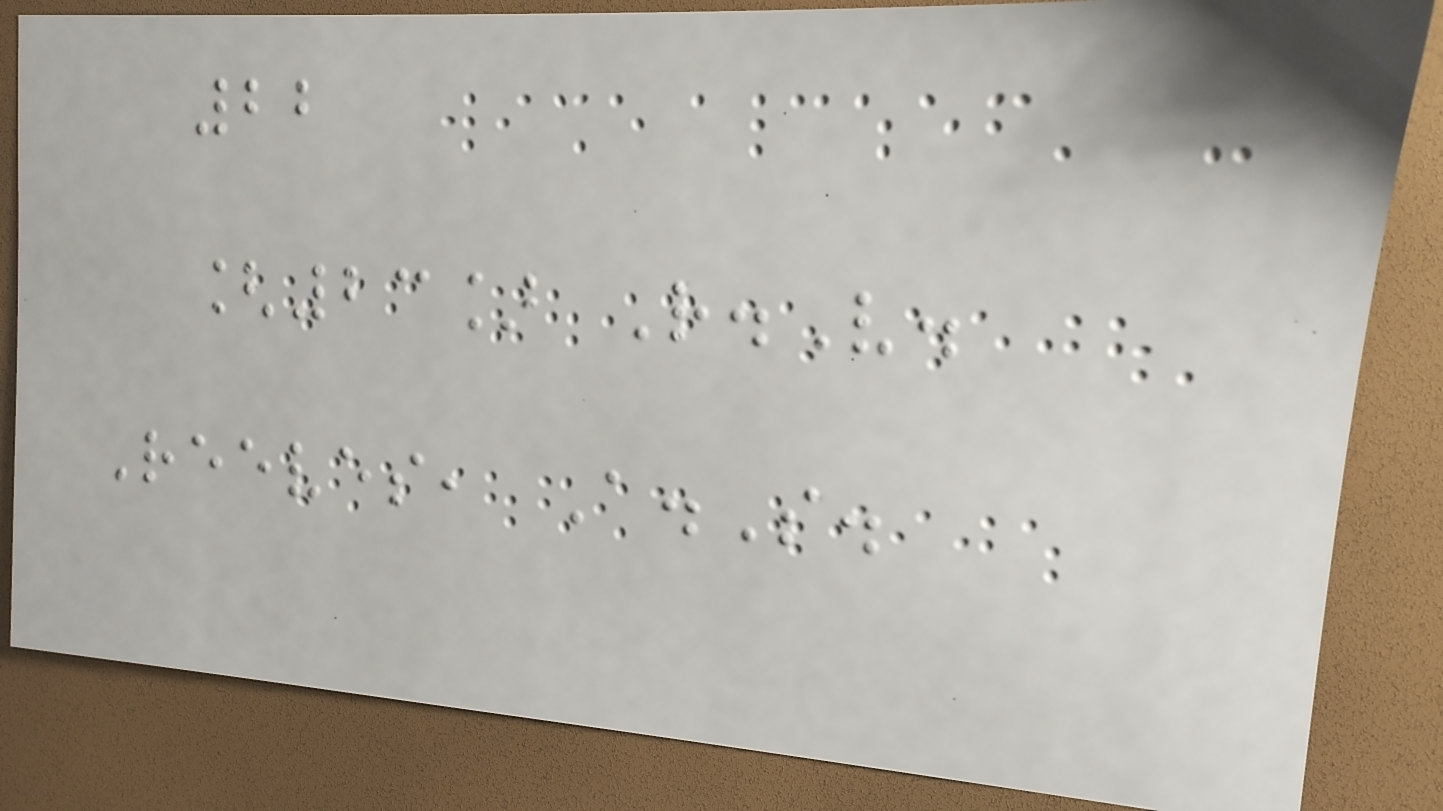22
[23] R.V.
Reeves, A.S.
